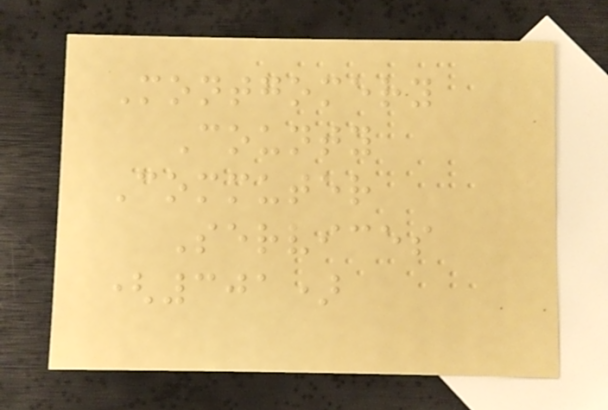Montgomery
County
Commuter
Services
(301)
